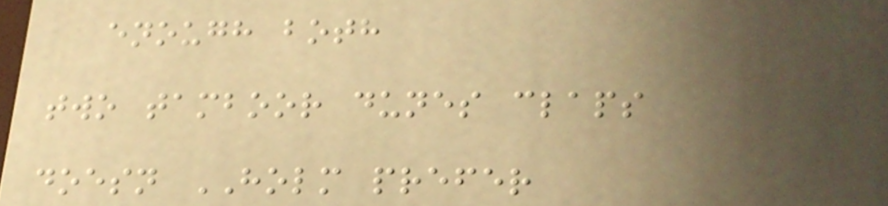enough both
two tamboor dunes claps
doesn HOLM prefer
